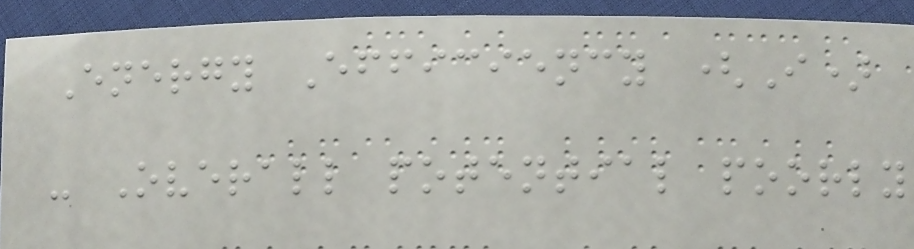Energy Efficiency (I)
- Overall potential poorly
